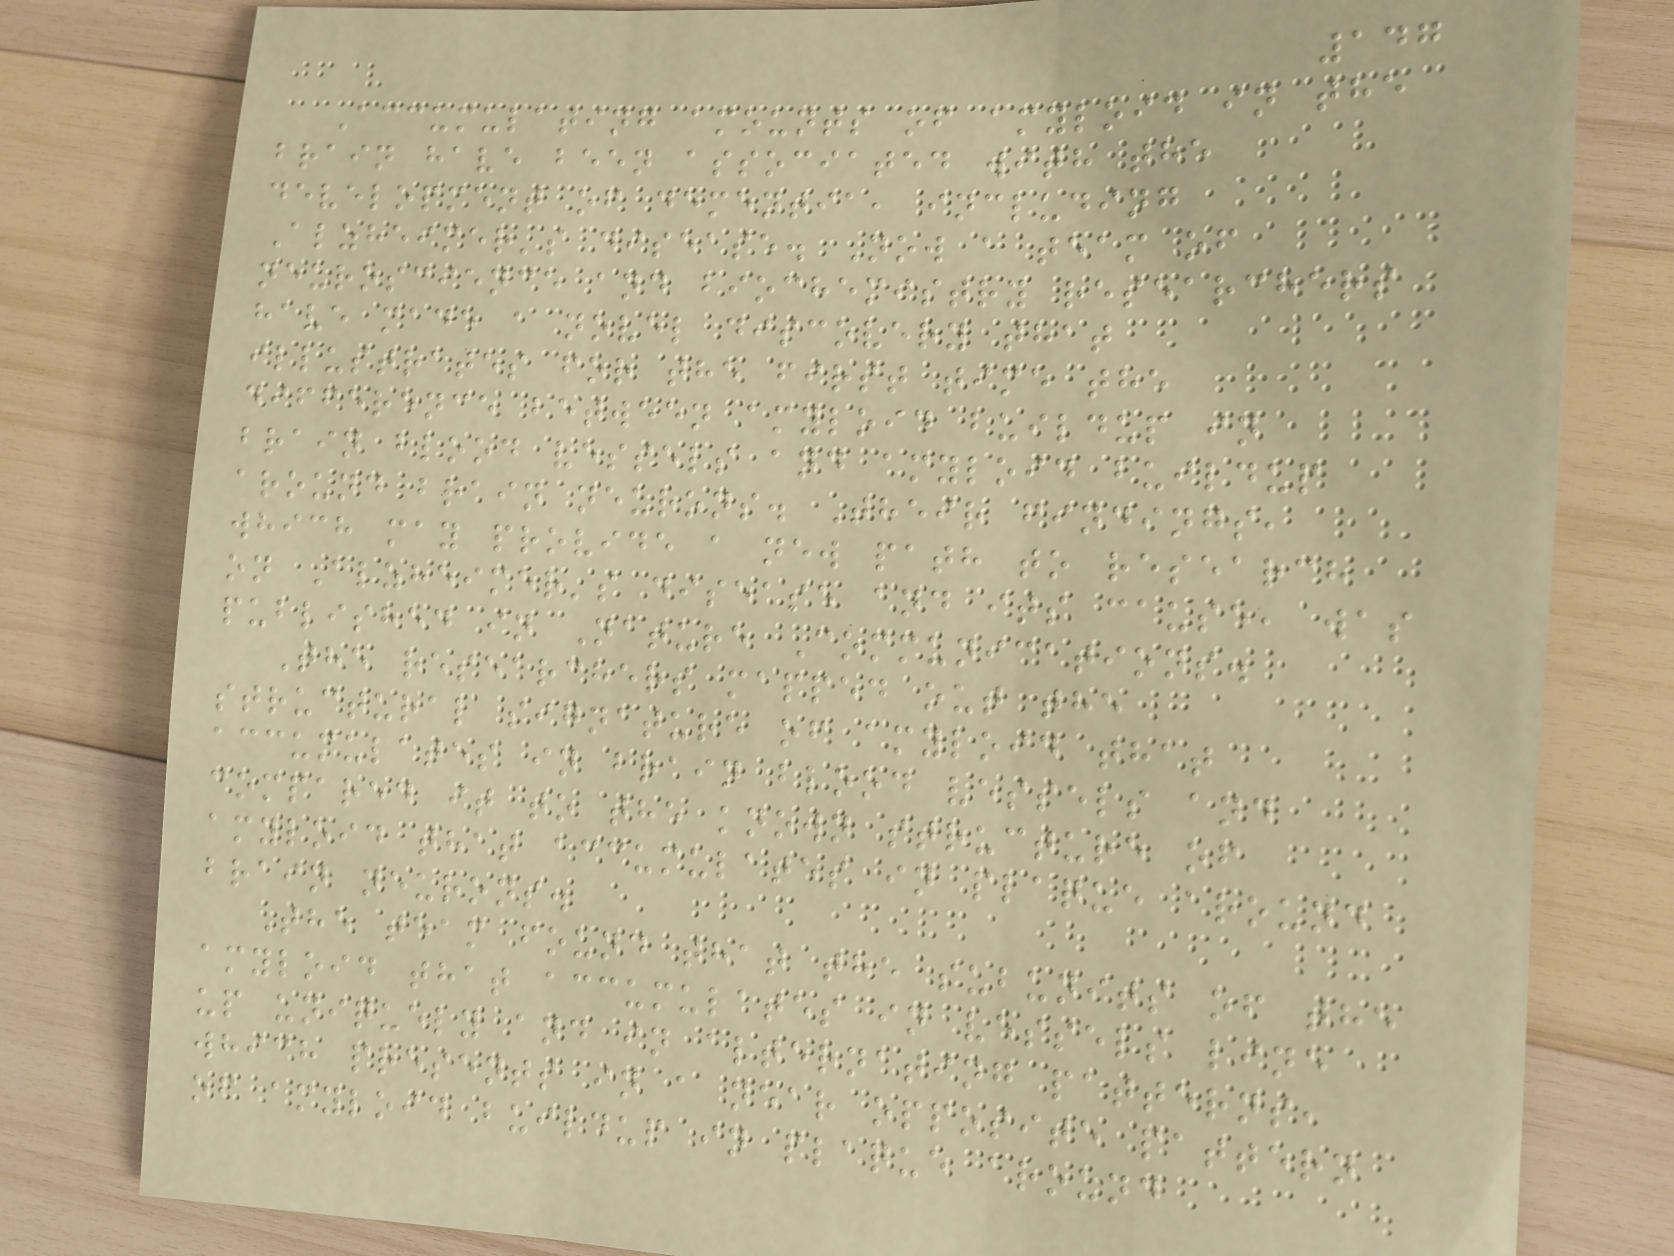147
Accumulating amounts of amyloid in the
brain have been associated with the
development of dementia, including
Alzheimer's disease. Now a team of
neuroscience and biochemistry researchers
have made a novel discovery that
illustrates for the first time the
difference between amyloid buildup in
brain blood vessels and amyloid buildup
around brain neurons. Their findings,
which may provide a new path to research
on Alzheimer's disease and its cause, was
published in Nature Communications.
The researchers mapped out the
structural signature of amyloid that
accumulates in brain blood vessels and
compared it to the known structure of
amyloid that accumulates in plaque around
brain neurons.
The team found that the subunits of the
amyloid that accumulates in vessels line
up uniquely and in alternating patterns,
which presents in a near opposite pattern
of amyloid buildup in plaque around
